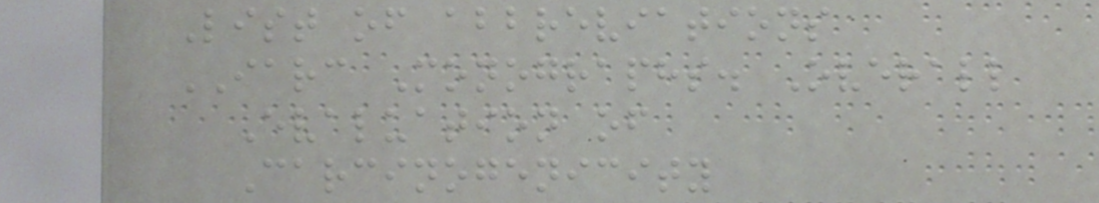List of abbreviations
IARC Monographs. Overall
Evaluation of
Carcinogenicity
